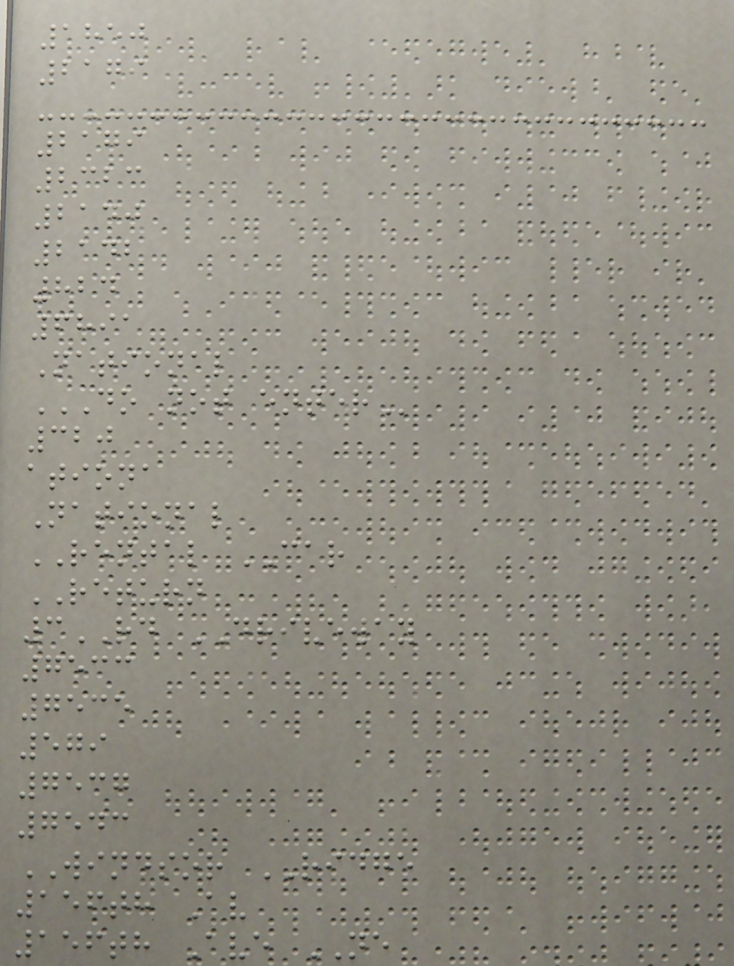1850
2179
2179
2323
2140
2142
824
6891
National
DO NOT ENTER
320
ationa
National
RENTAL CAR
RETURN
3RD DRIVEWAY
7533
7535
579
7537
7543
WINDSOR RIDGE
156th Av
156th Ave NE
